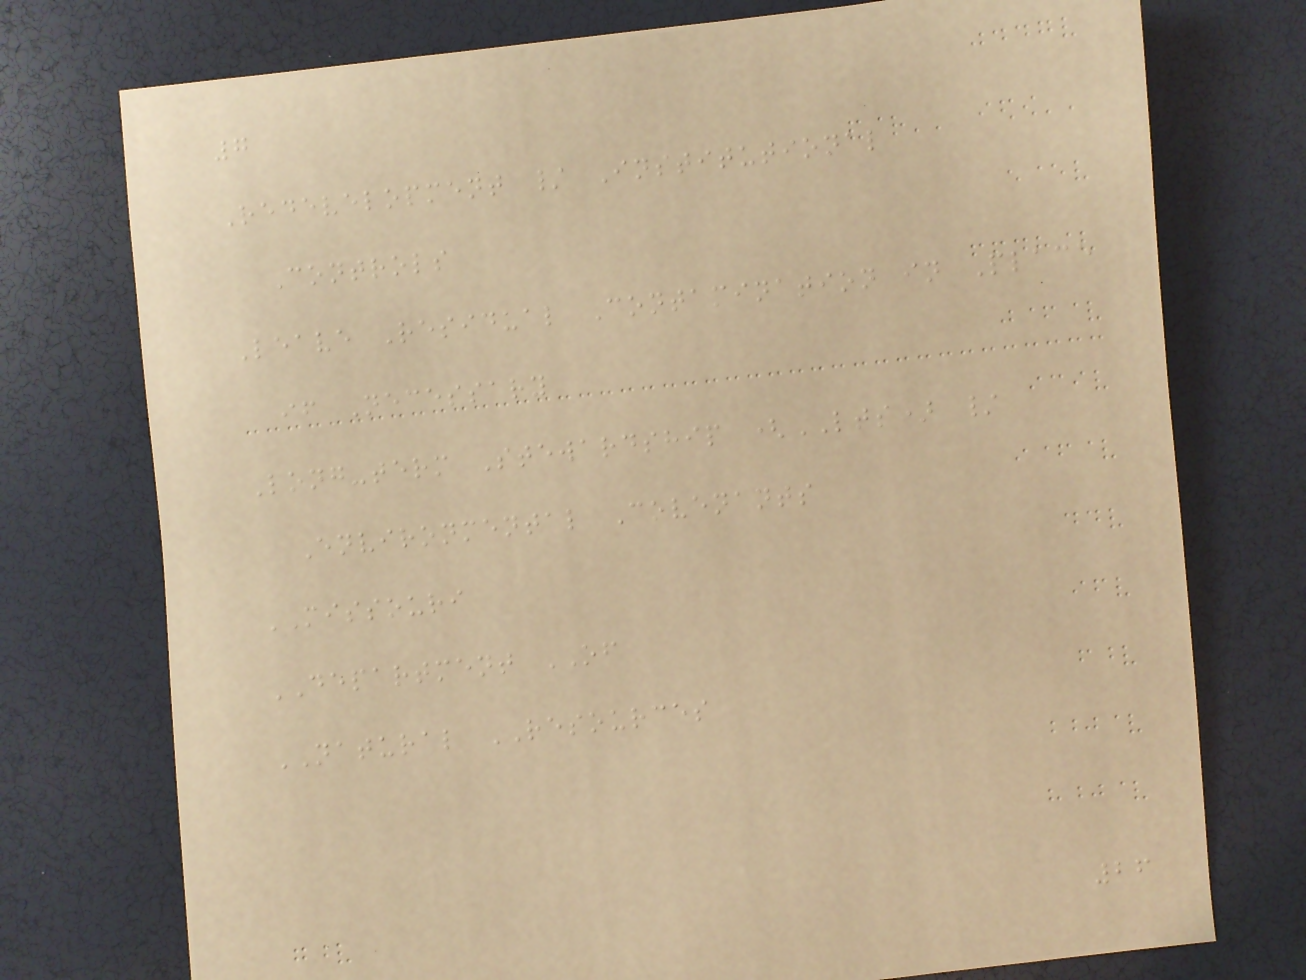7
Redevelopment / Institutional
Controls
Leave Residual Contamination in Place
if Necessary
Long-term Stewardship (LTS) /
Environmental Covenants
MISSOURI
DEPARTMENT OF
NATURAL RESOURCES
26
